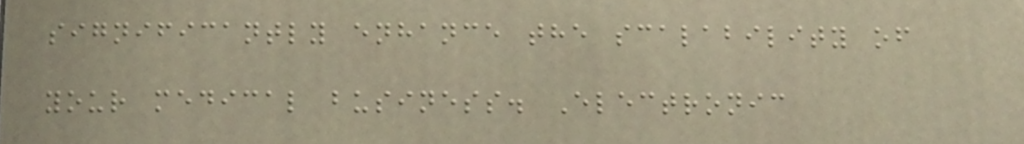significantly enhance the scalability of
your medical business. Electronic
